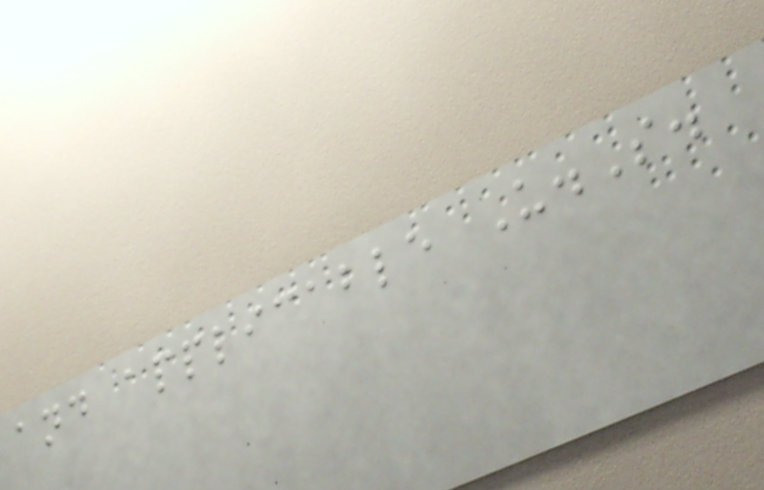and applicable U.S.
